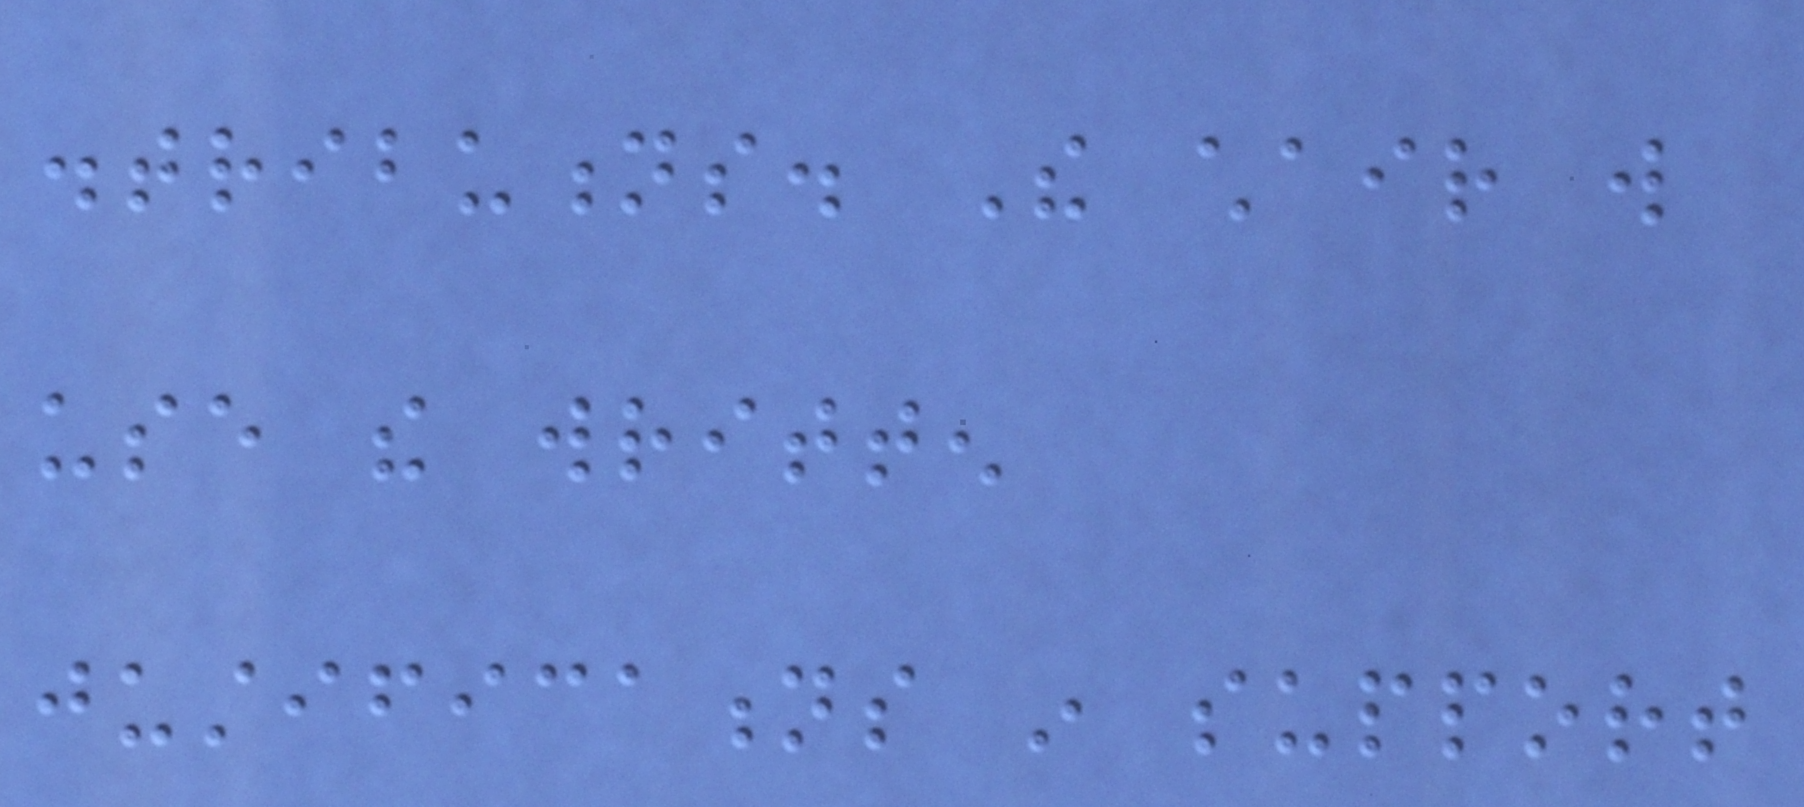distributions. The chair will
use the written
justifications in support
